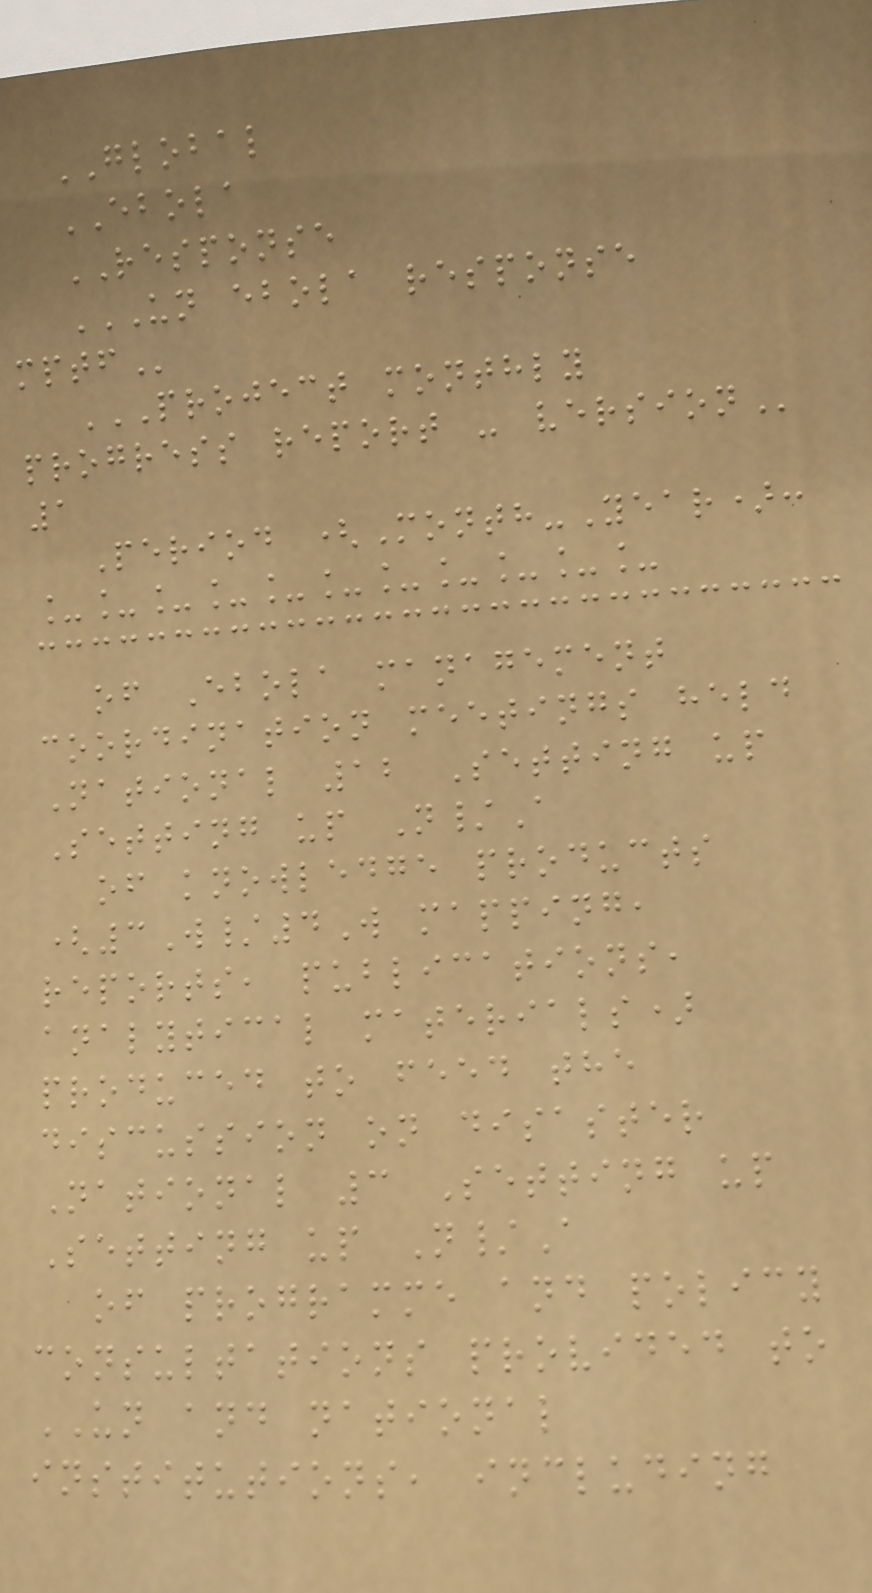GLOBAL
EBOLA
RESPONSE
UN EBOLA RESPONSE
MPTF
PROJECT MONTHLY
PROGRESS REPORT - VERSION
1
Period (Month-Year):
___________
of Ebola management
coordination meetings held
National 12 Setting up
Setting up N/A
of knowledge products
(3W/4W mapping,
reports, publications,
analytical materials)
produced to feed the
discussion on disaster
National 3 Setting up
Setting up N/A
of programme and policy
consultations provided to
UN and national
institutions, including
